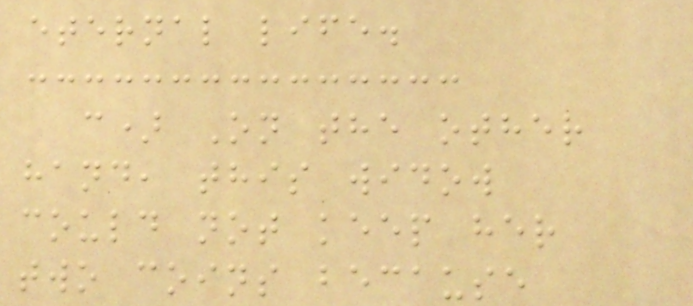eternal life.
c) On the other
hand, this widow
could not keep her
two coins because
